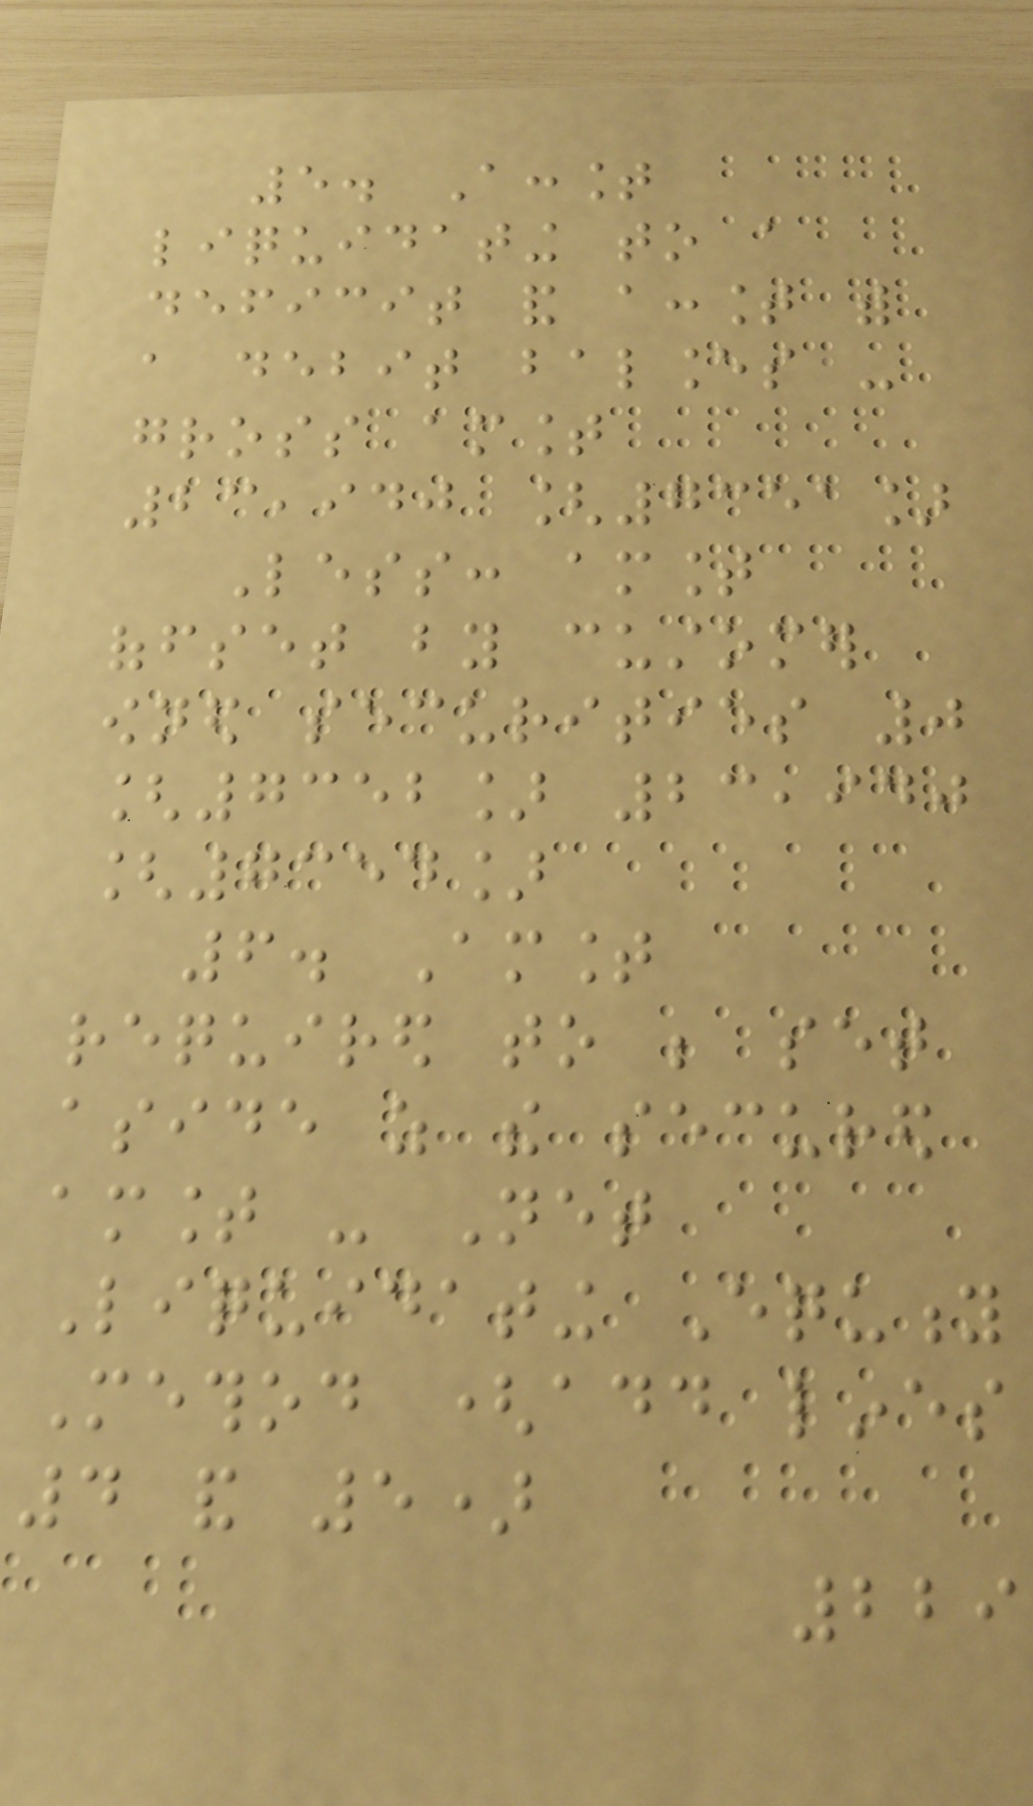5. Account
liquidating to a
deficit and account with
a debit balances -
gross amount
23,940 [7351]
Less: amount
offset by customer
owned securities 0
[7352] 23,940
[7354]
6. Amount
required to be set
aside as the secured
amount - Net
Liquidating Equity
Method (add lines
4 and 5)
229
